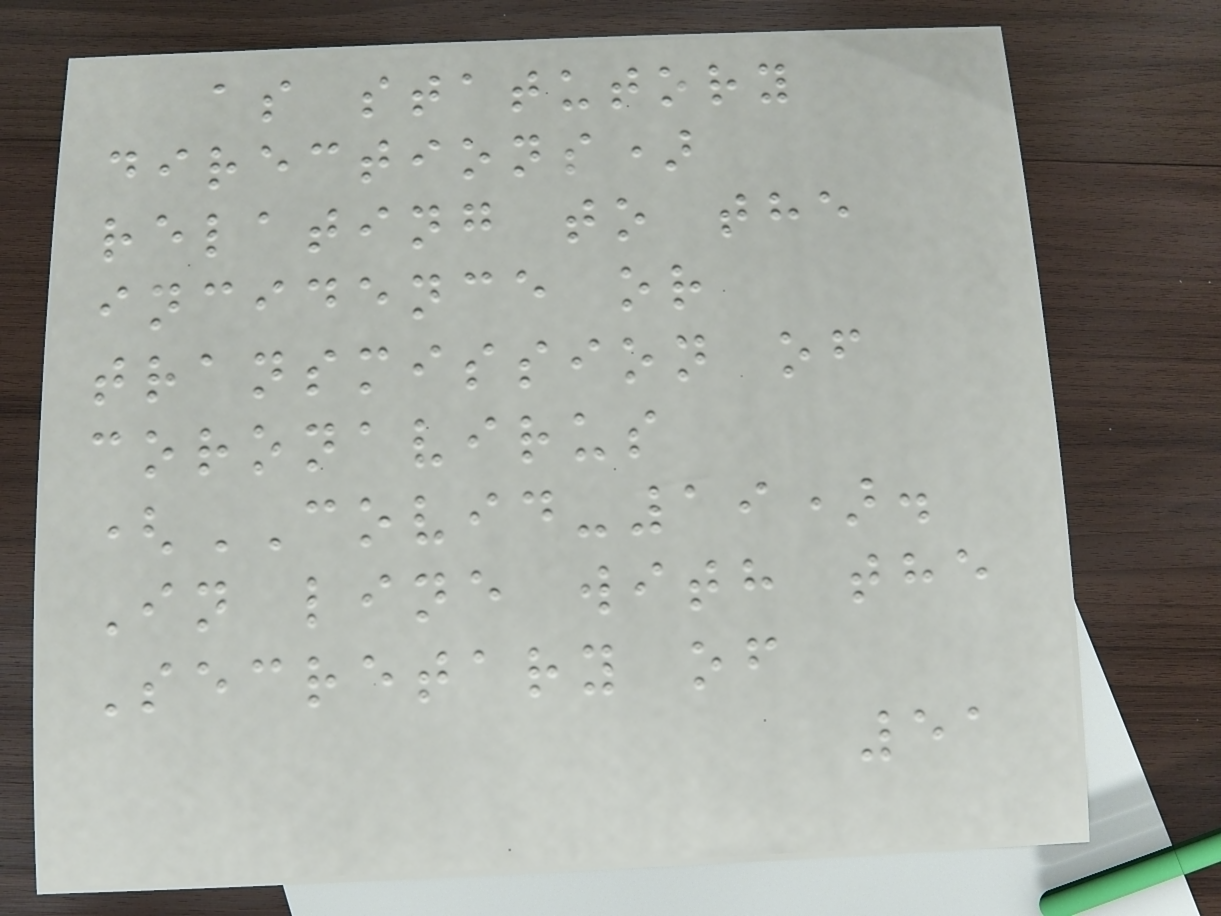as statutory
directions)
relating to the
incidence or
transmission of
coronavirus
(COVID-19).
In line with the
Secretary of
51
